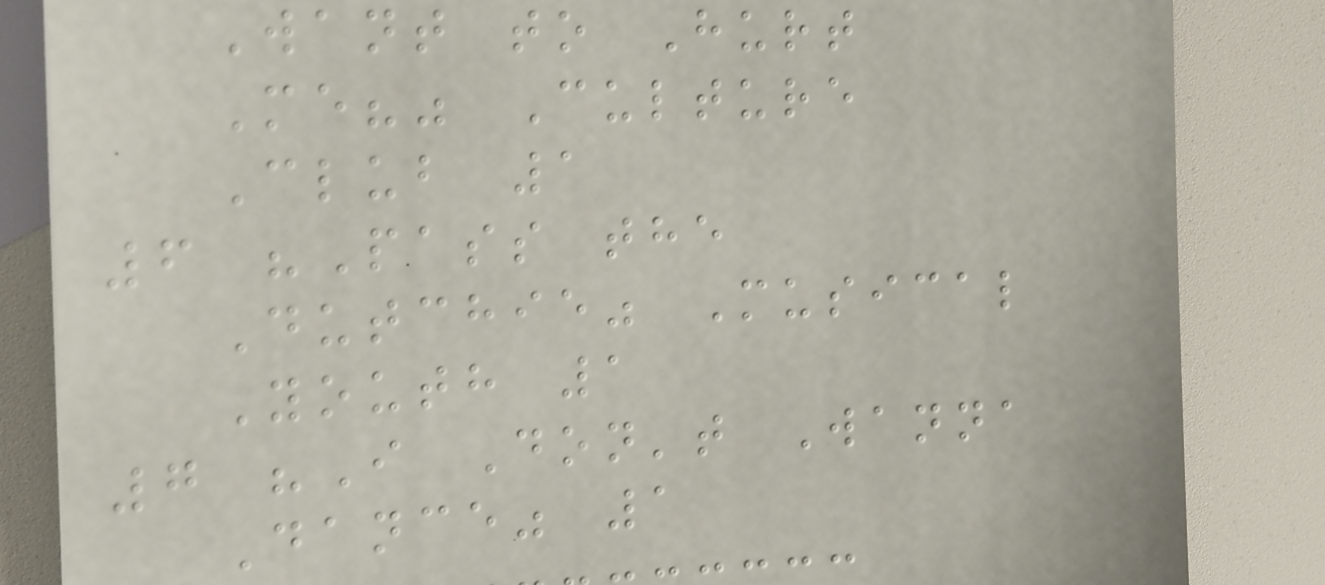Want to Hurt
Me?" Culture
Club 1
6 "Pass the
Dutchie" Musical
Youth 1
7 "I Don't Wanna
Dance" 1
